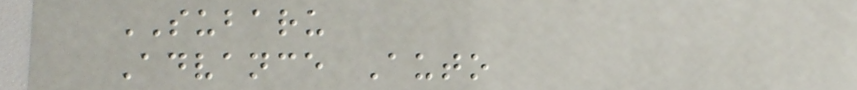SUBARU
Advance Auto
